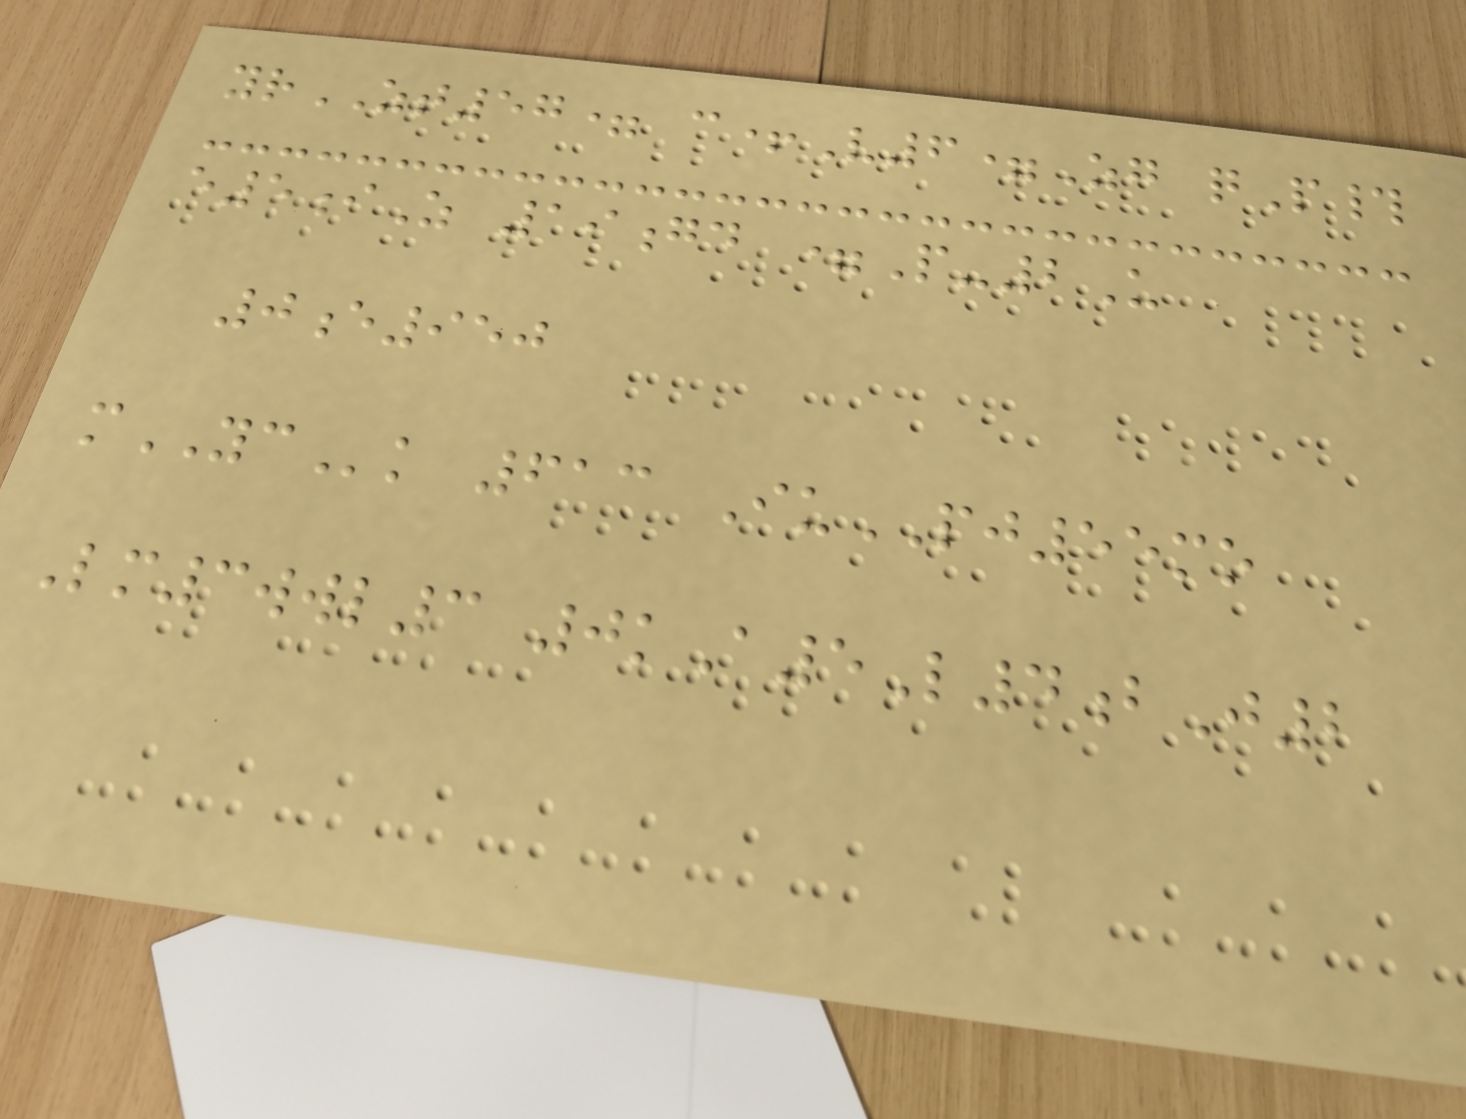yrZT57= c+V6=Zg qP#
e5iZ 19gd =P-2U
0e950
mYCk 613 IuPJ55mo
Lm3wwl3 0kA5L4bJ2
